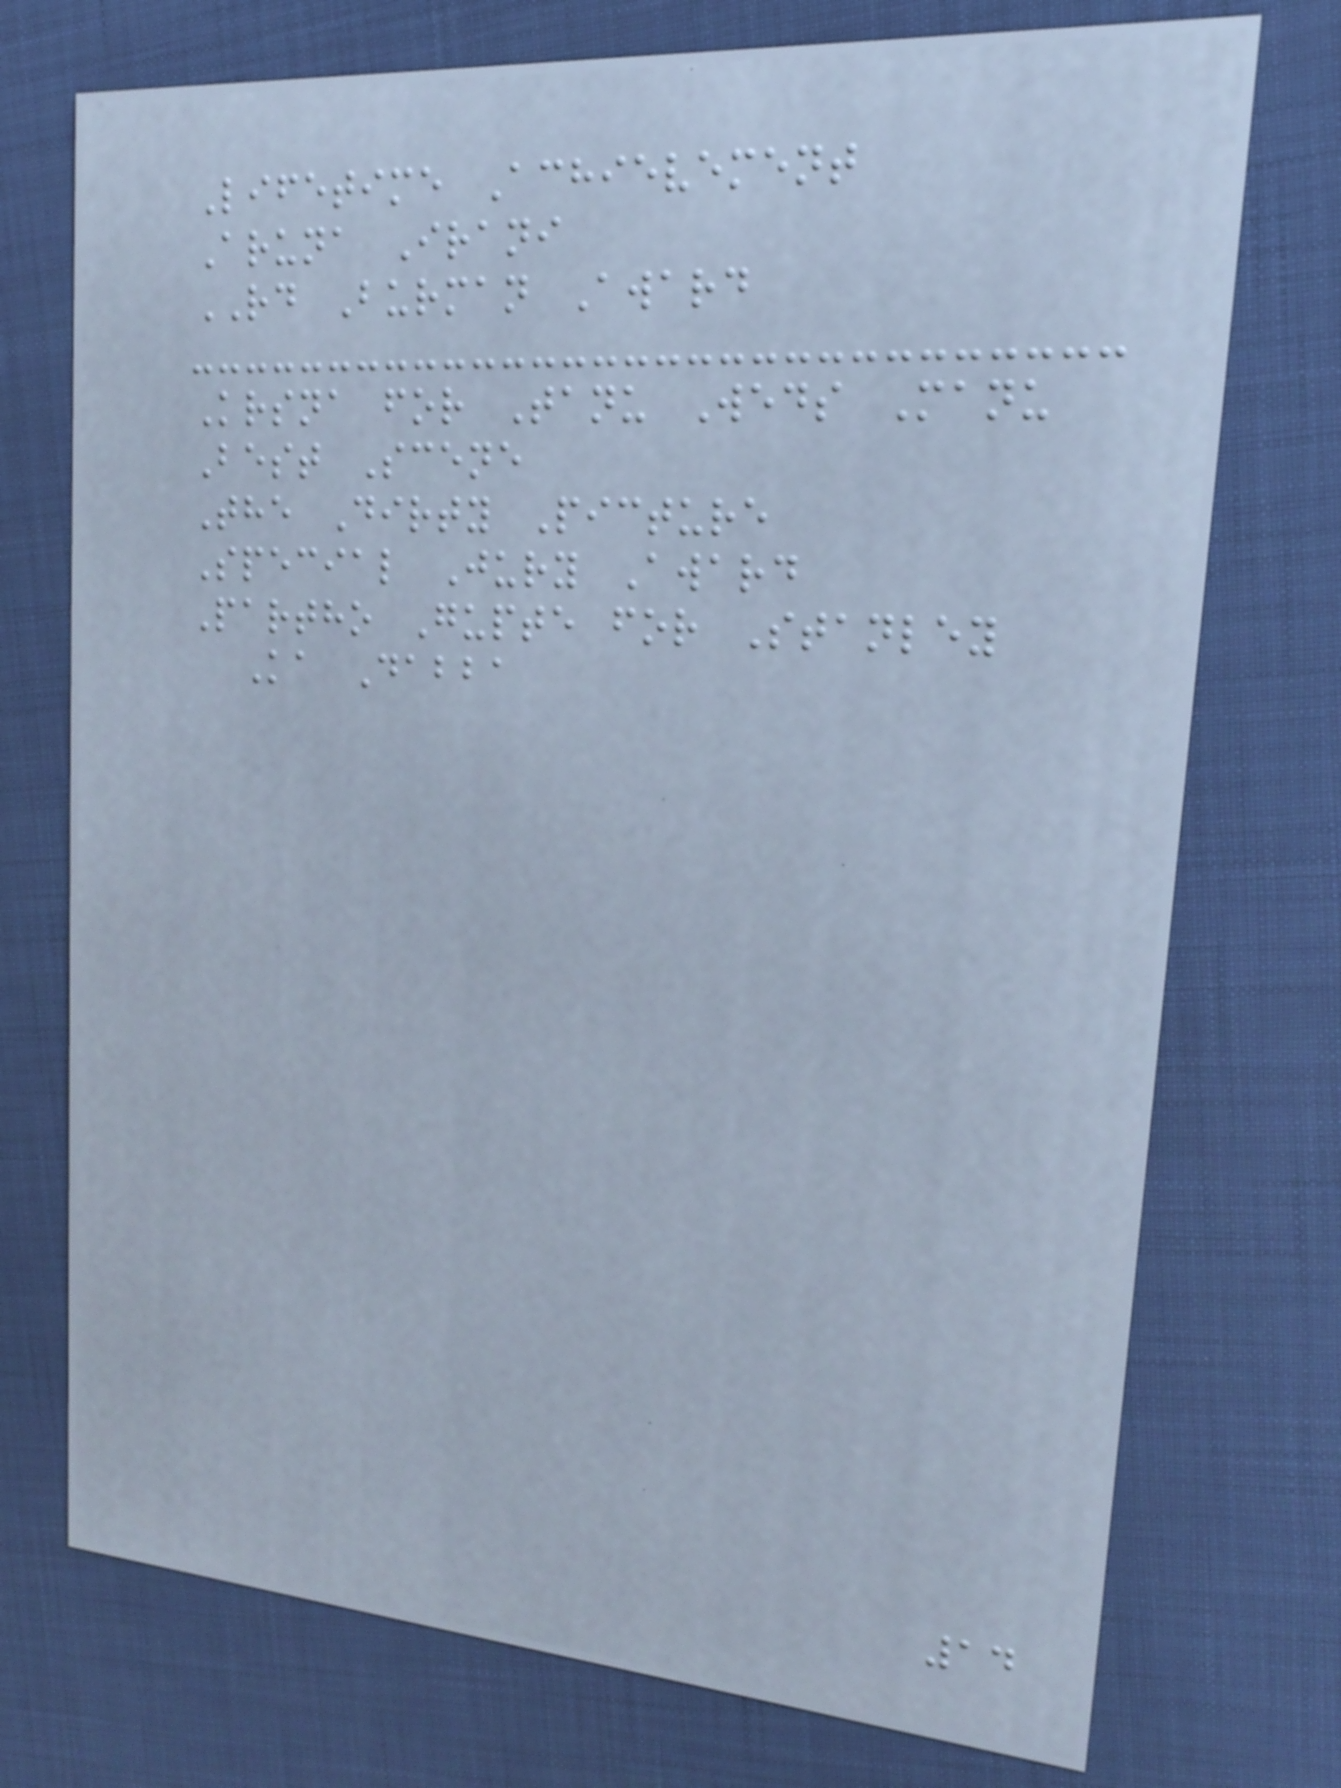Lifetime Achievement
Aruna Irani
RD Burman Award
Krsna for Tanu Weds Manu
Best Scene
The Dirty Picture
Special Jury Award
Partho Gupte for Stanley
Ka Dabba
14
